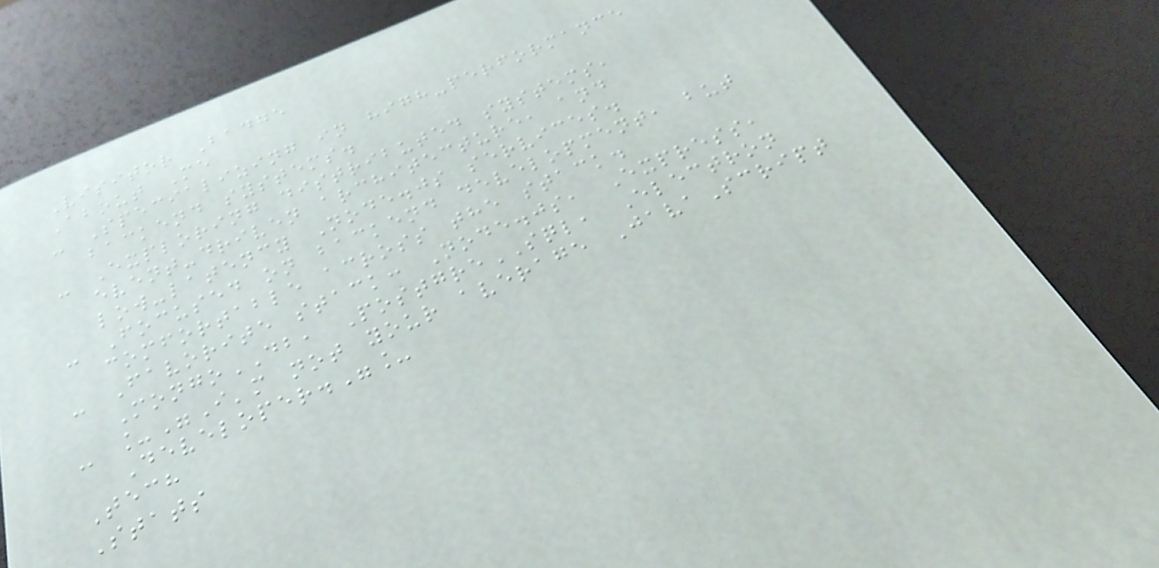Visitor Badge
About Me
- Specializing in high-performance
backend systems.
- Exploring distributed systems,
event-driven architecture, and
low-latency Node.js services.
- Focused on backend development, but
comfortable across the stack.
- Favorite stack: Node.js, Express,
MongoDB, PostgreSQL, Electron
- _"I'm not your average JavaScript
Developer."_
Tech
Stats
